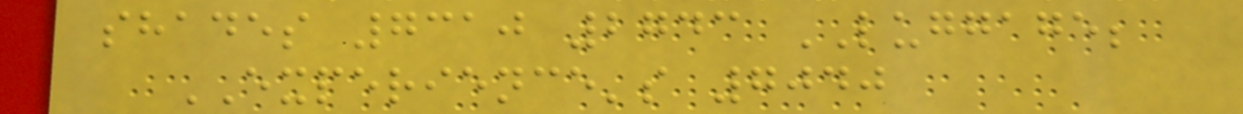shades 7310 2743 LUGGAGE;
EXPERIENCE's 7040
